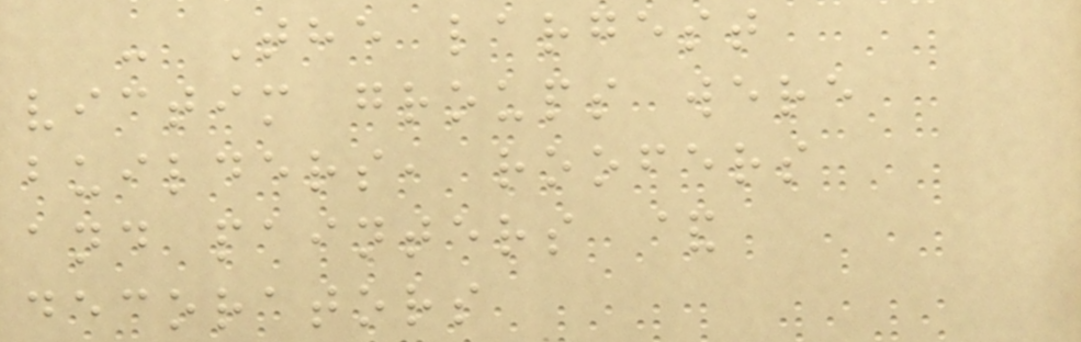- The largest
victim groups were
builders, roofers
and painters &
decorators
